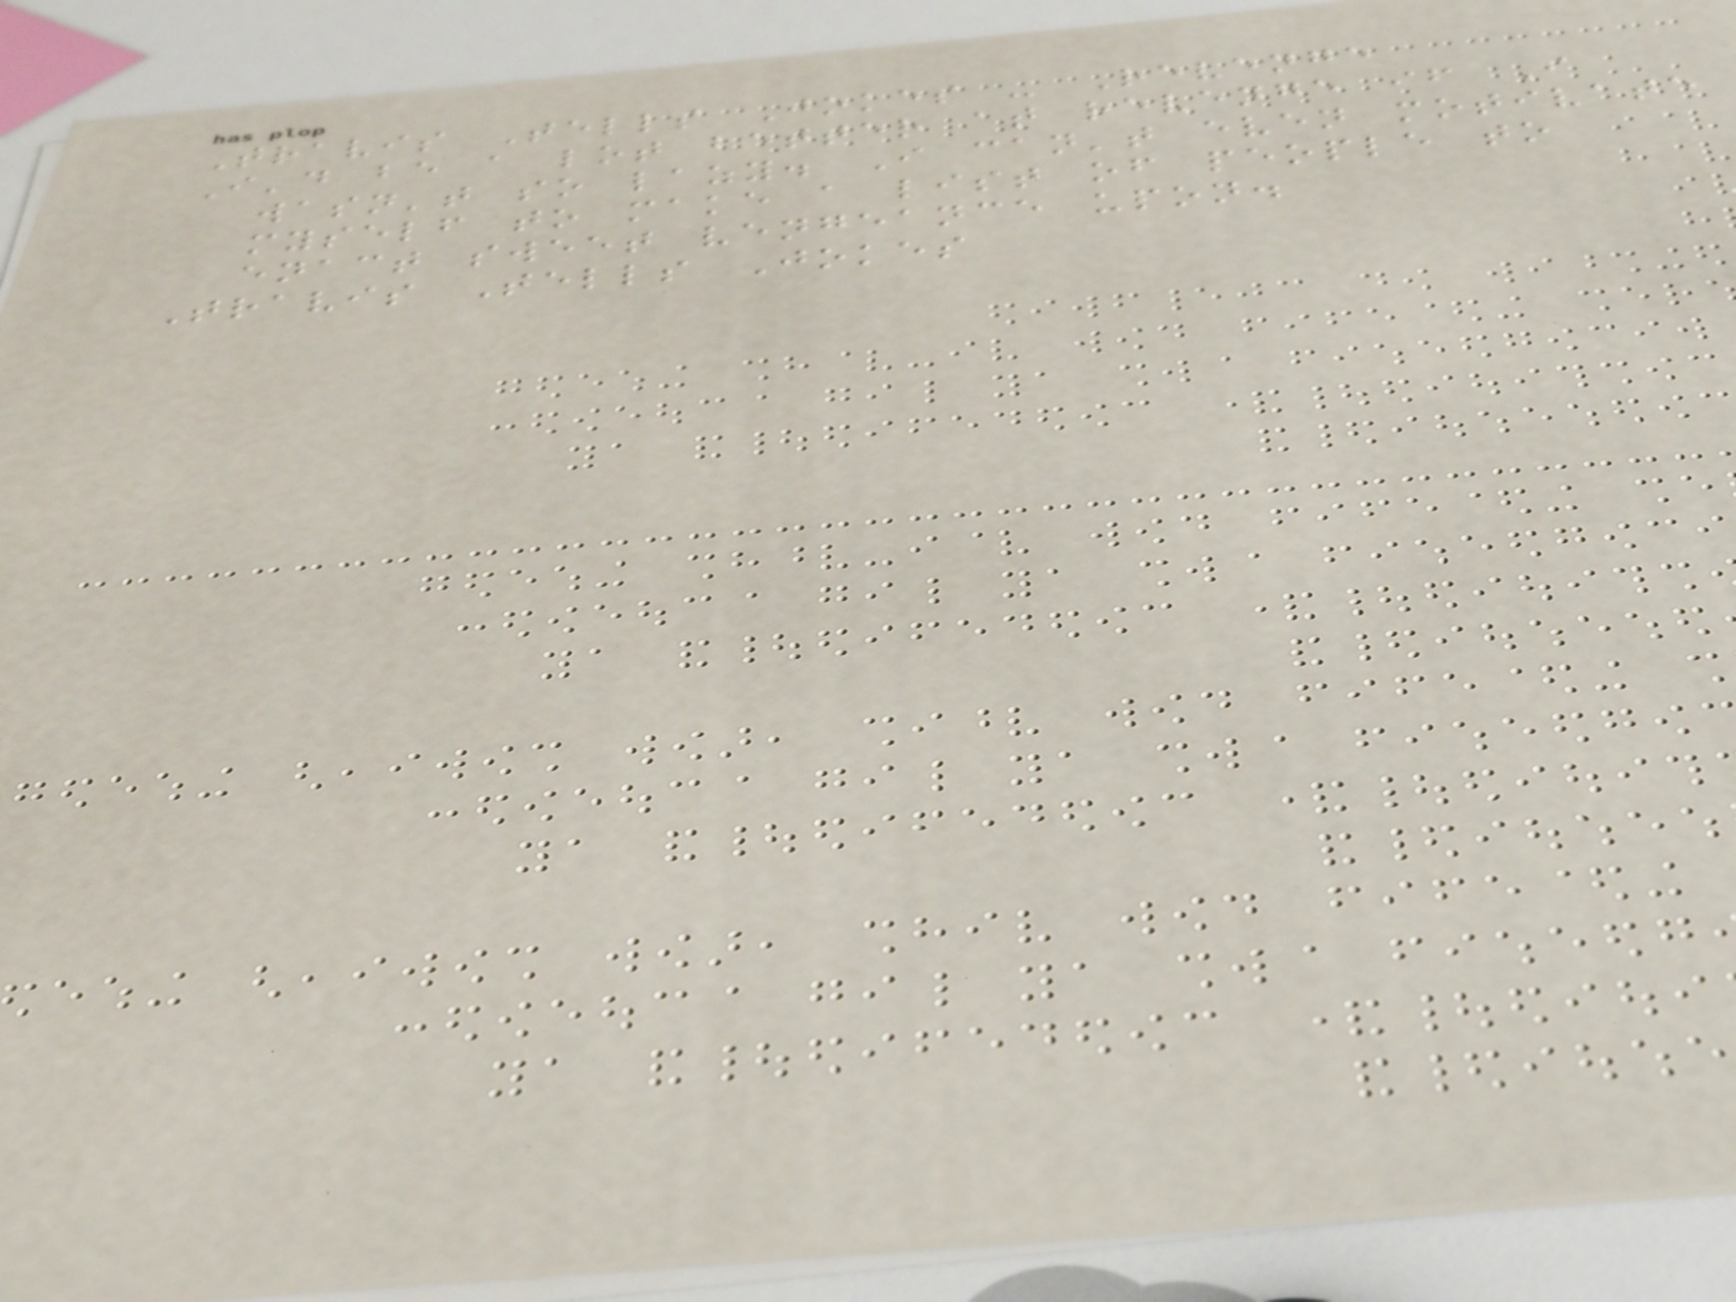Travis Tells Jokes - Revenge
I'd be a lot better at revenge if I
wasn't so lazy. I can't even motivate
myself to make a list of people to
enact sweet vengeance upon.
Travis Tells Jokes
